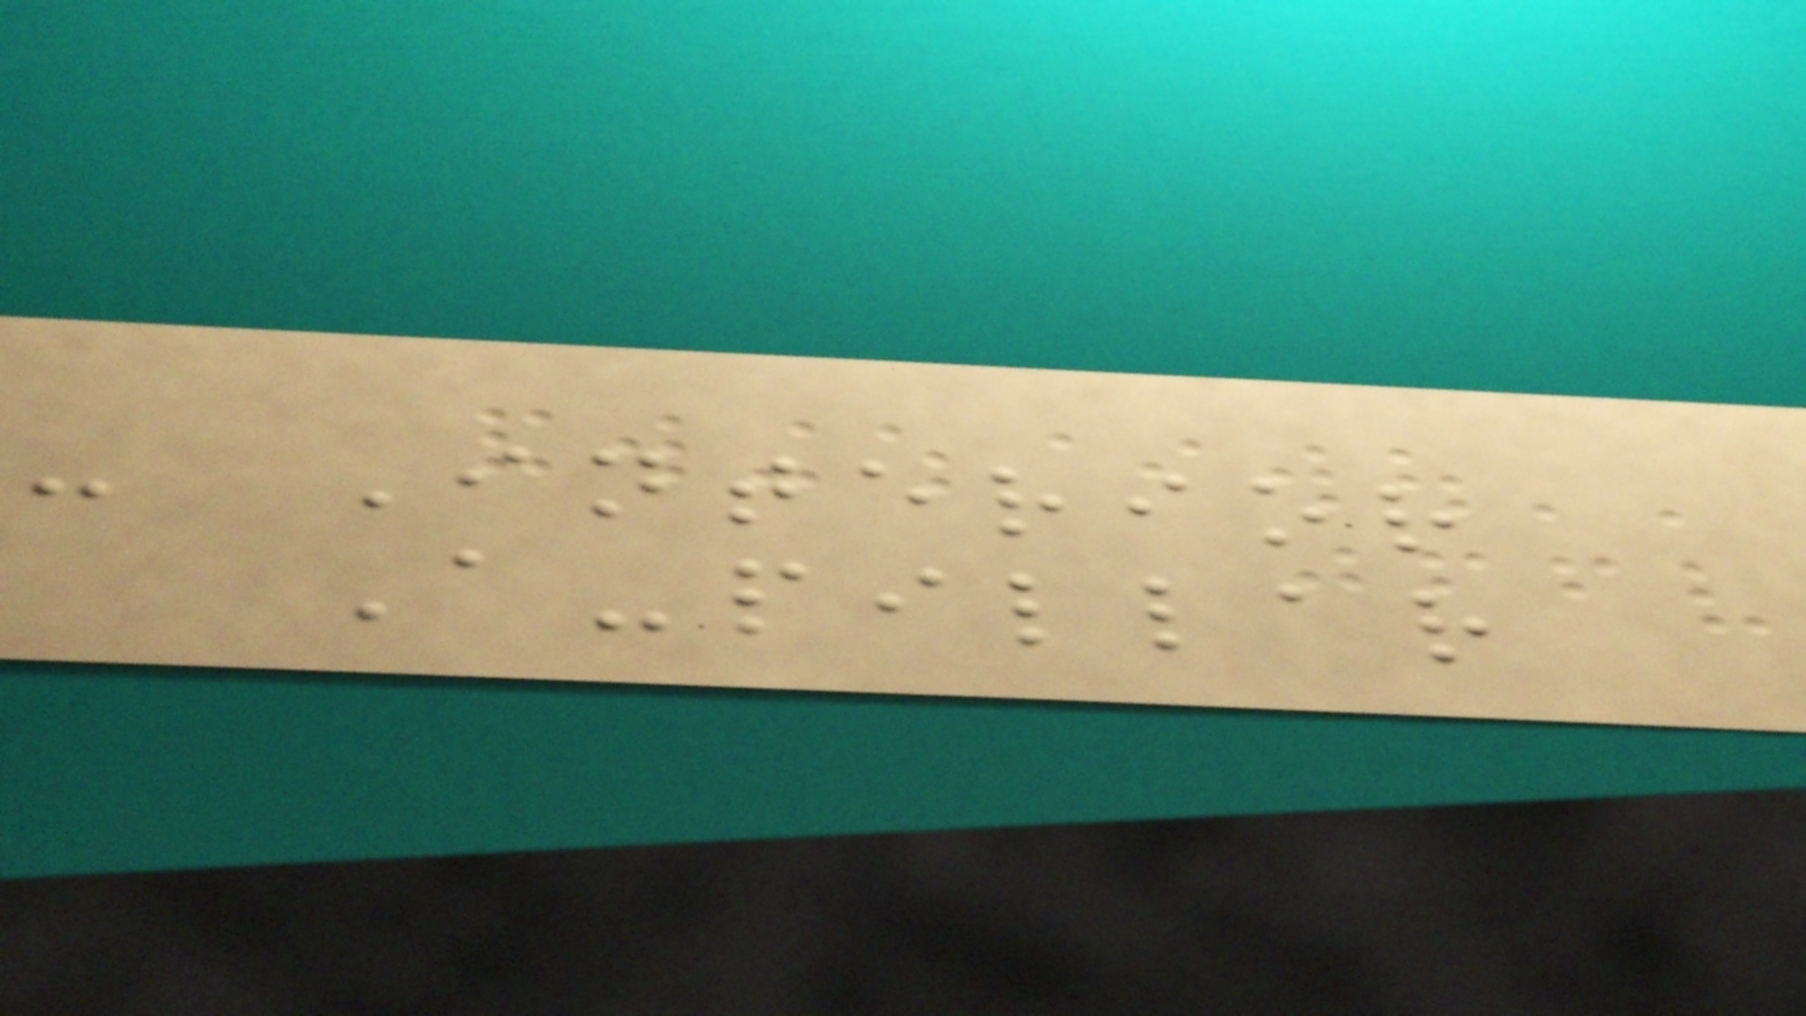- Interior
A-pillar
